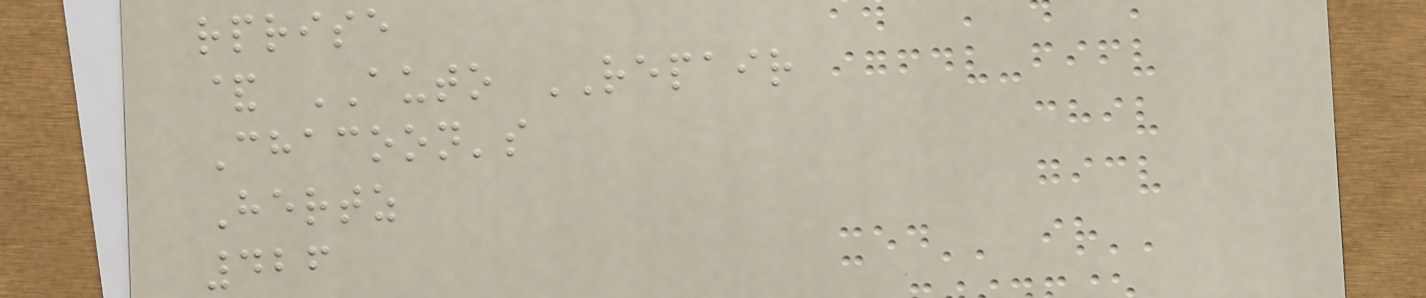rprise
& AUTO REPAIR
Chacoon's
Hertz
426
